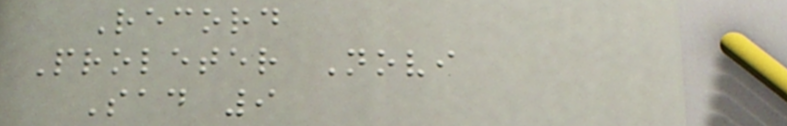Record
Proleter Novi
Sad 9
